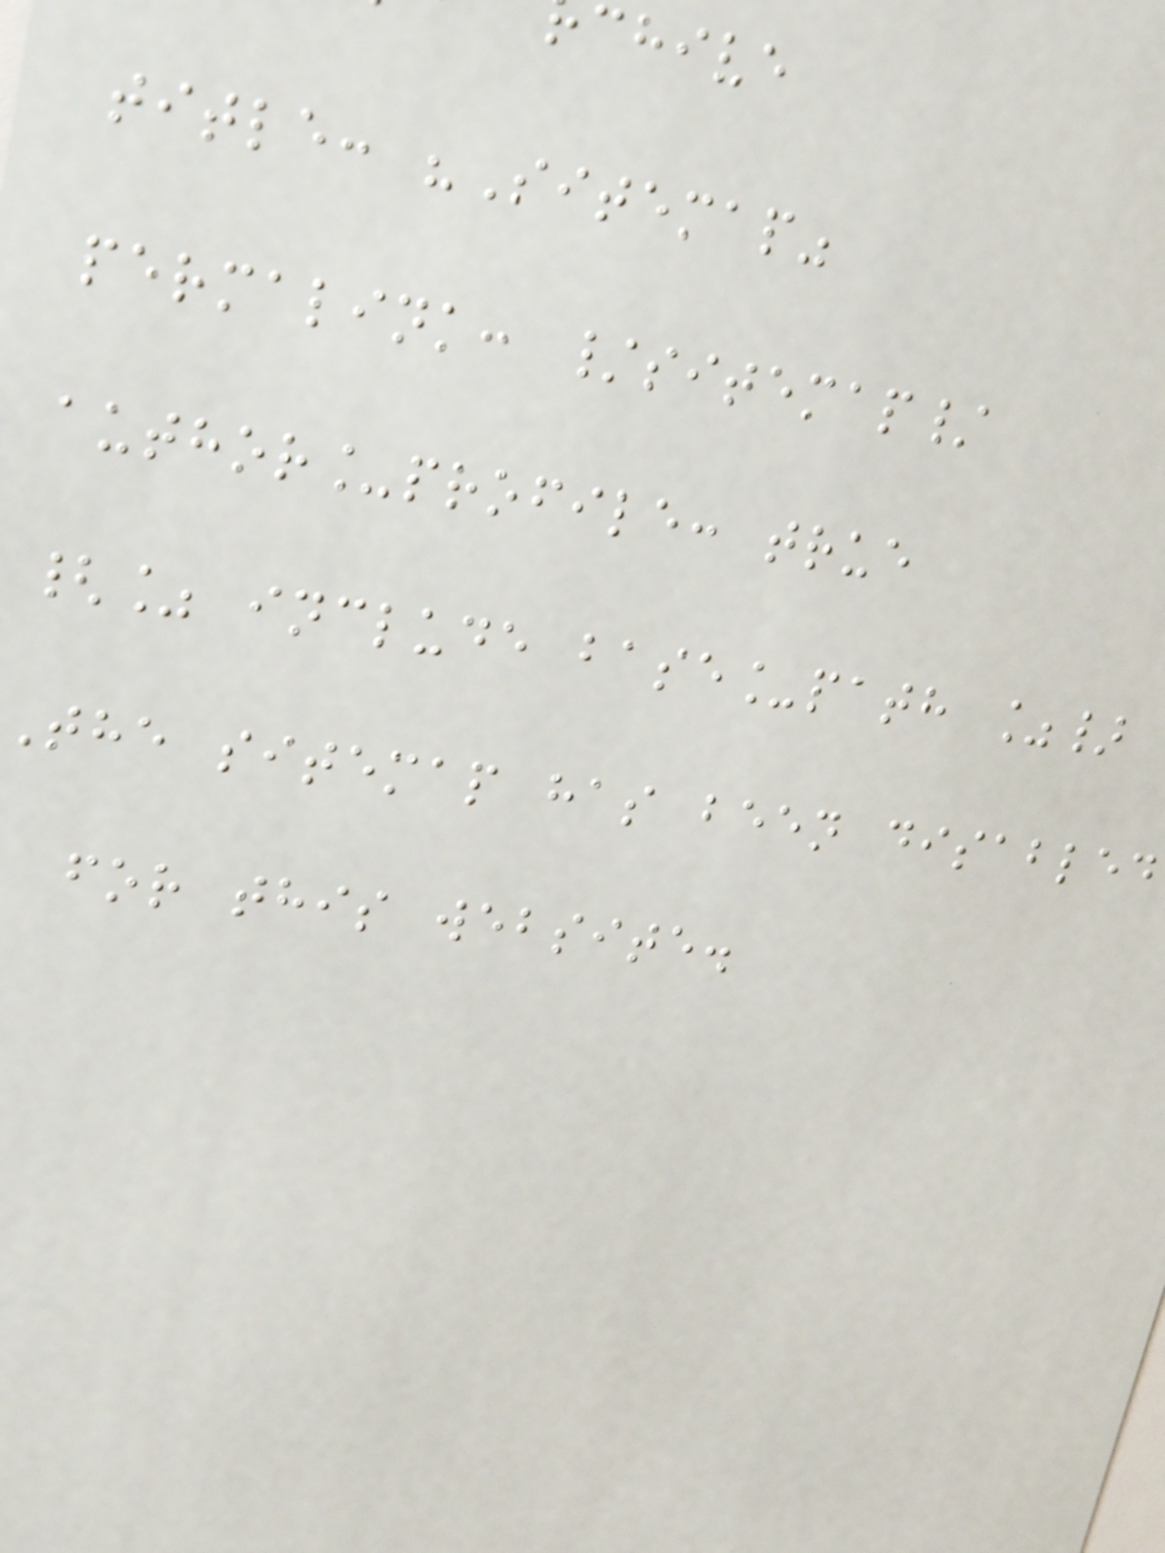chive
title: "Sitemap"
permalink: /sitemap/
author_profile: true
{% include base_path %}
The sitemap has been disabled
for this website.
